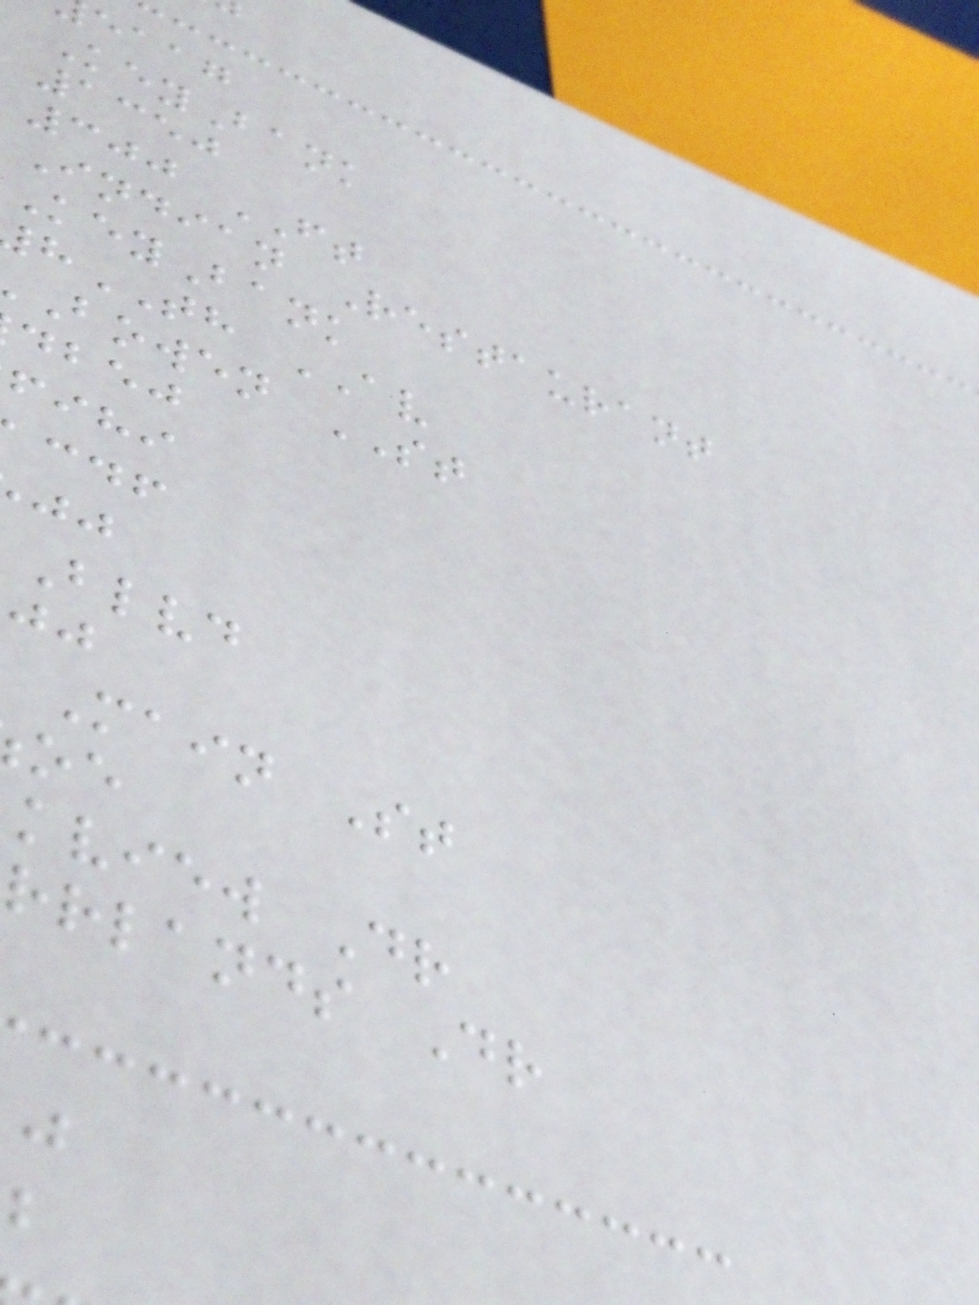eaag
KeyBank
1350
300 FT
Indian Restaurant
KeyBank
TH AV
bowen ST
dbej
fihi
Blvd
Main St
kview Dr
rrlands Dr
